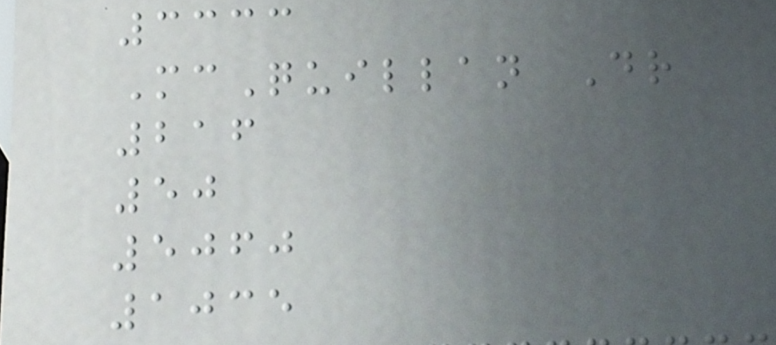3333
McQuillan Dr
216
50
5060
1035
